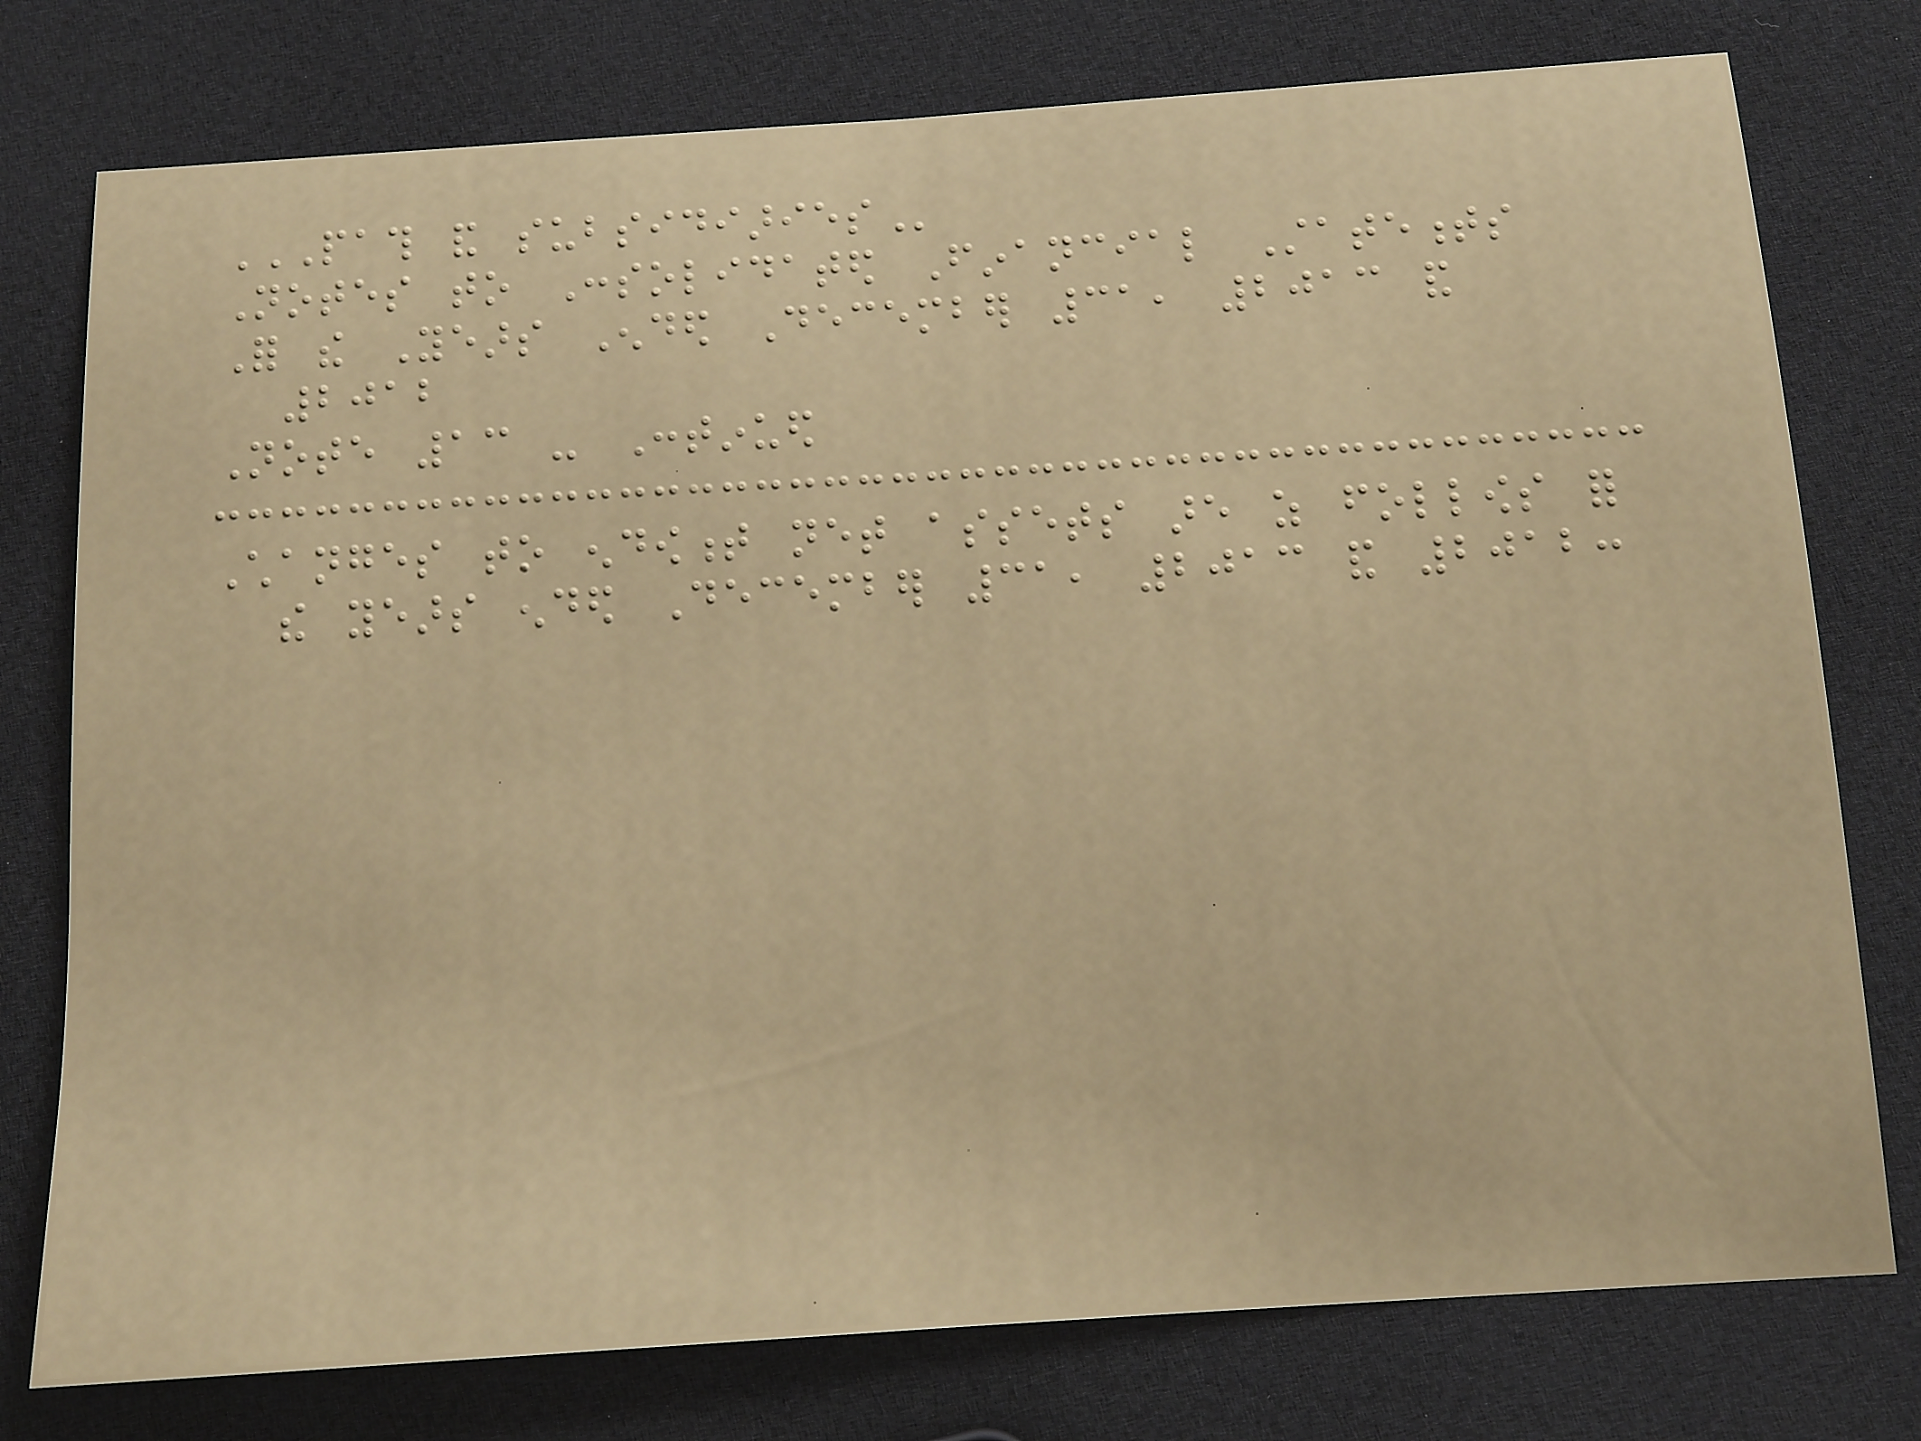PATH AND SUBSIDIARIES
Notes to Consolidated Financial Statements
For the Years Ended December 31, 2013 and
2012
Note 13 - Continued
Changes to endowment net assets are as follows for
the years ended December 31, 2013 and 2012:
